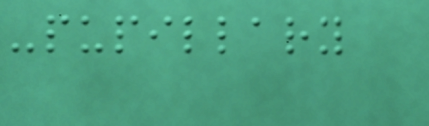-pupillary
